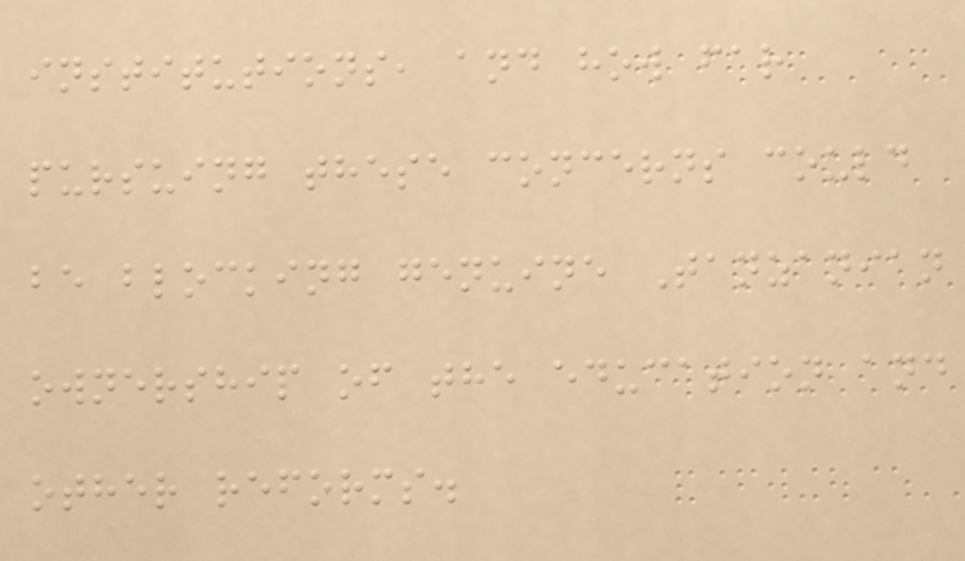institutions, and how far
pursuing these concerns could
be blocking genuine Tanzanian
ownership of the education and
other reforms.
